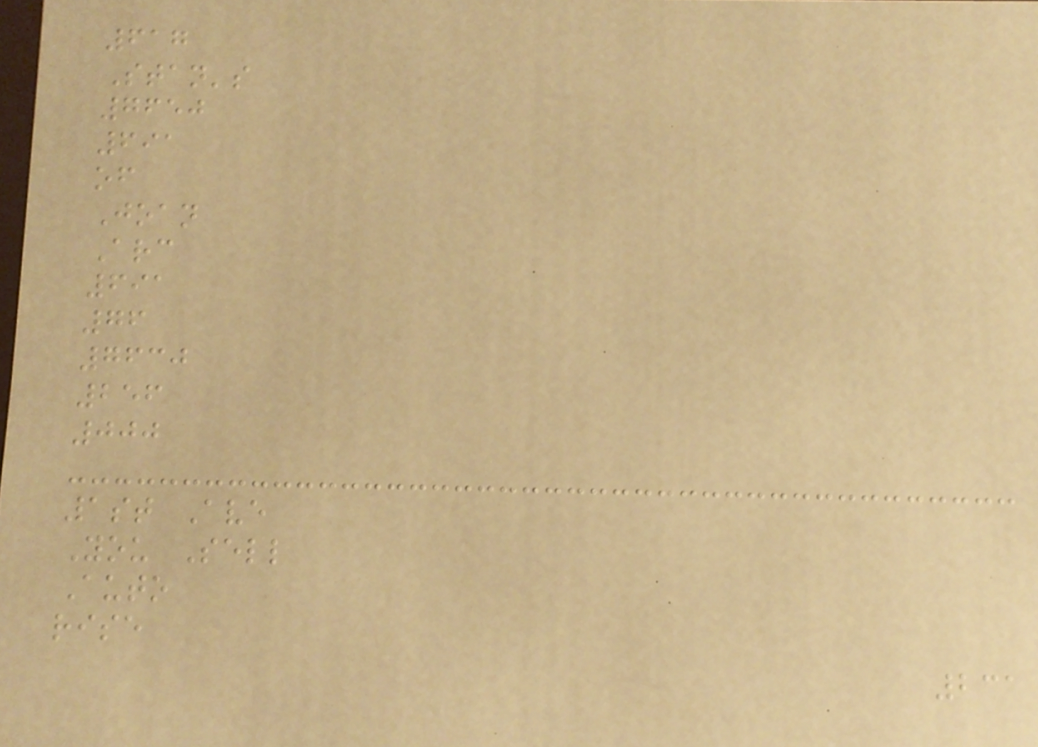617
Stan's
7650
691
of
Joan
Arc
691
76
7630
256
000
1st Ave
You Sell
Auto
rise
231
